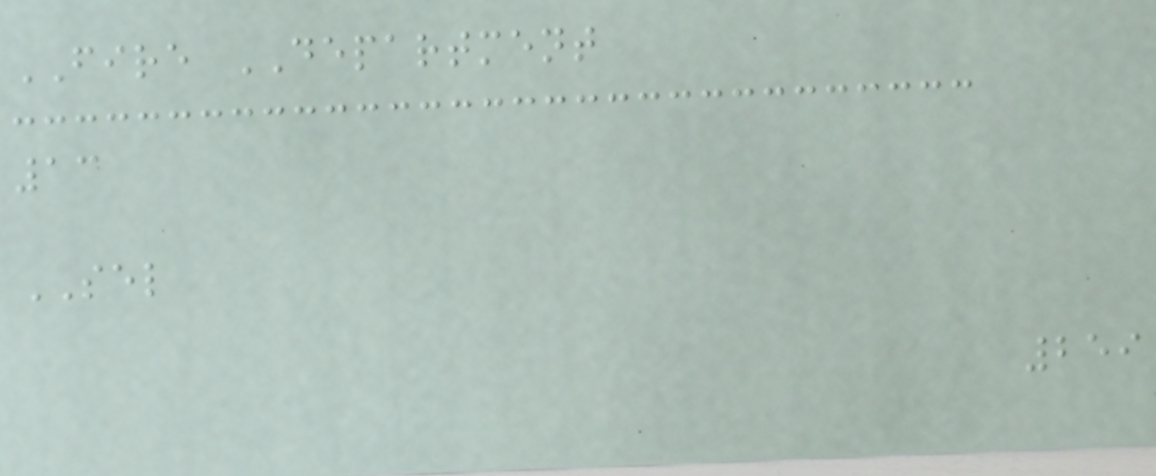FIRE DEPARTMENT
13
SEL
259
